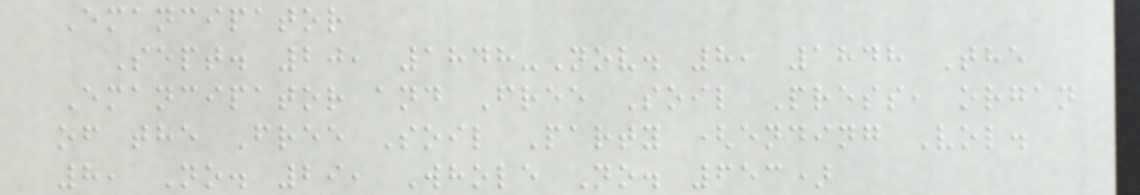Emancipator
Sept. 20, 1848-Nov. 8, 1848 The
Emancipator and Free Soil Press, organ
of the Free Soil Party (ending Vol.
8, No. 29, Whole No. 653)
